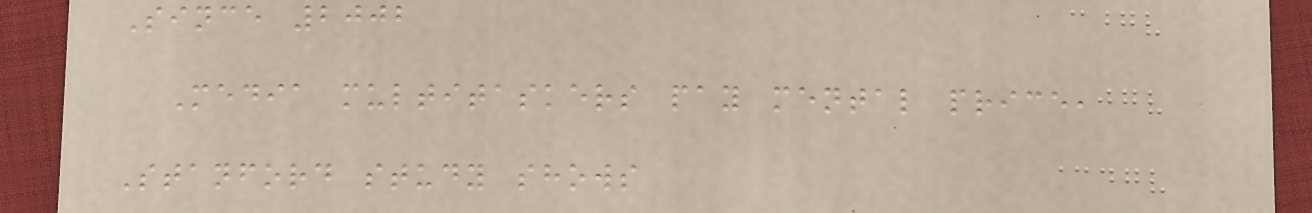Since 2002
Media multitaskers pay mental price,
Stanford study shows
